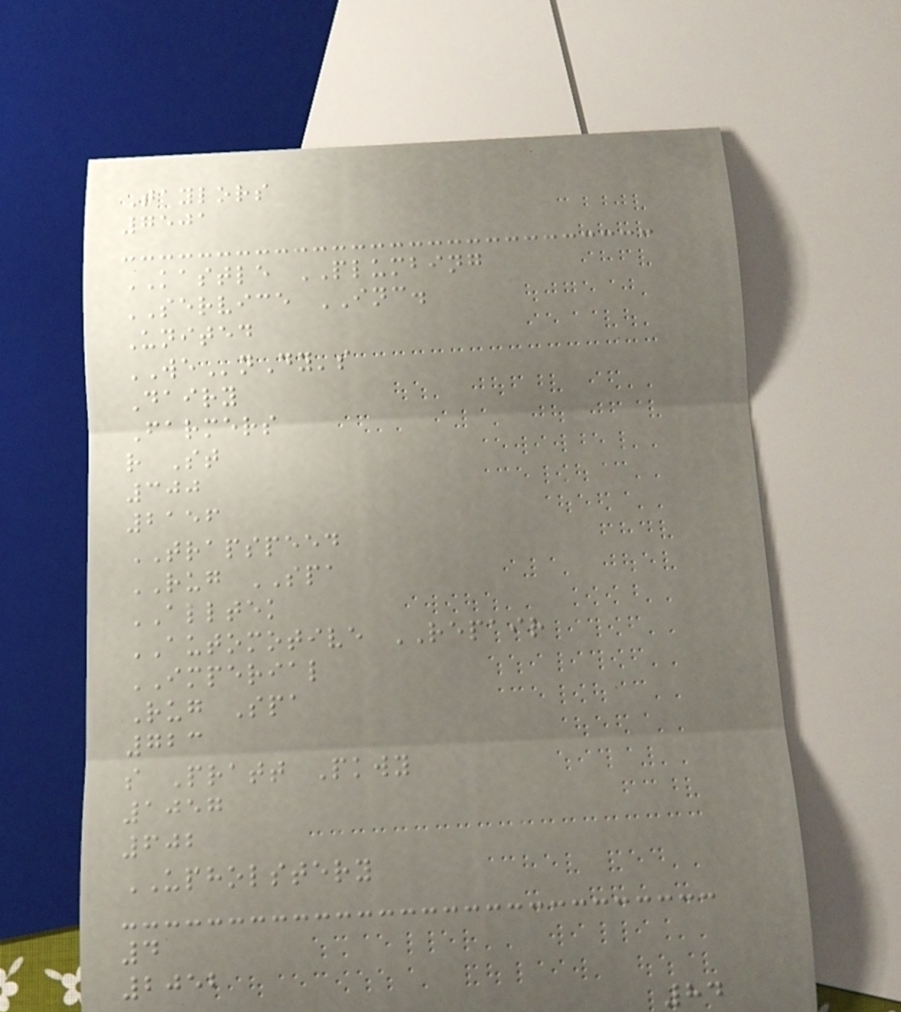Taylors
7501
KASTLE PLUMBING
SERVICE INC.
United
WEnDy's
Dairy
Farmers
r St
300
2156
TRAPSPEED
RUG SPA
ALLTEK
AUTOMOTIVE REPAIR
IMPERIAL
Rug Spa
723
s Pratt Pkwy
1057
602
UPHOLSTERY
4
2052
84
